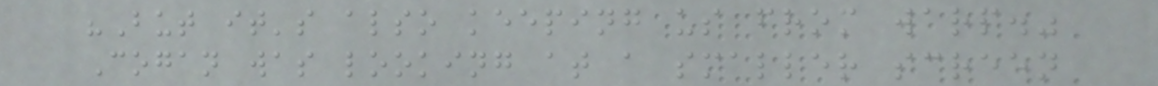"But it's also keeping us from warp."
Cogan was looking at a smaller screen
